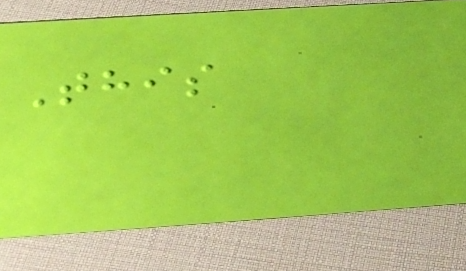This
